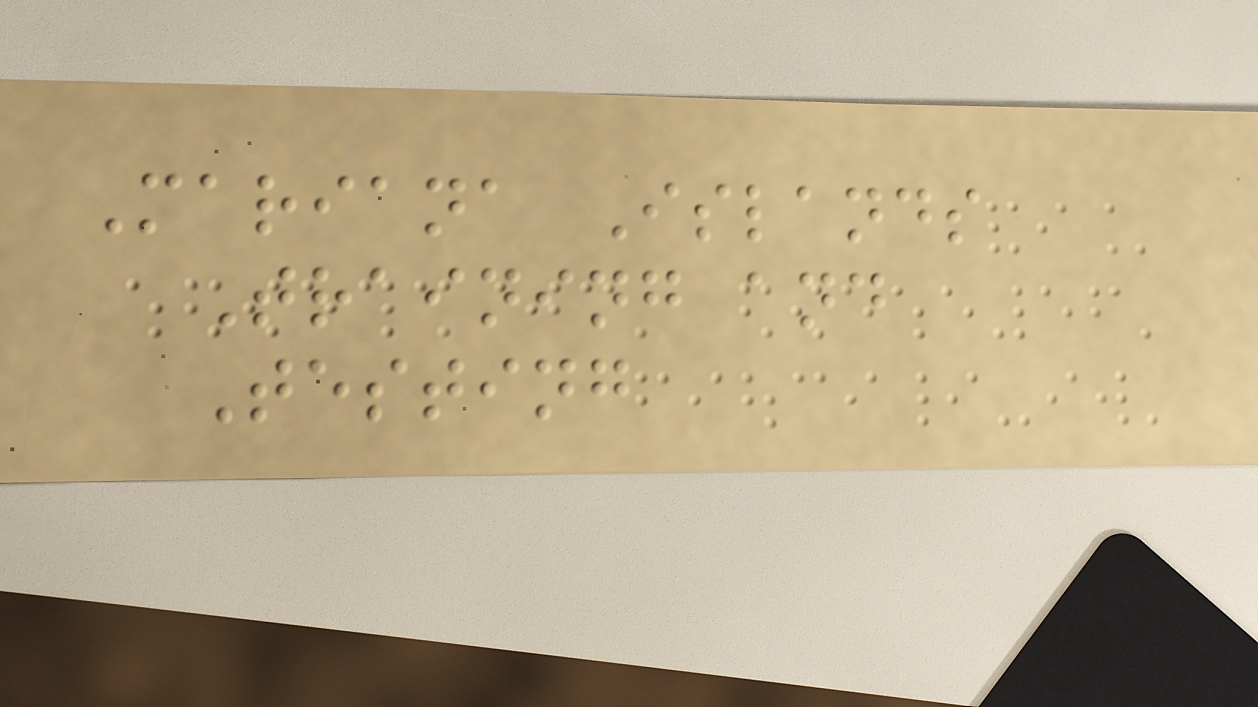Mariana Islands
Training and
Testing
